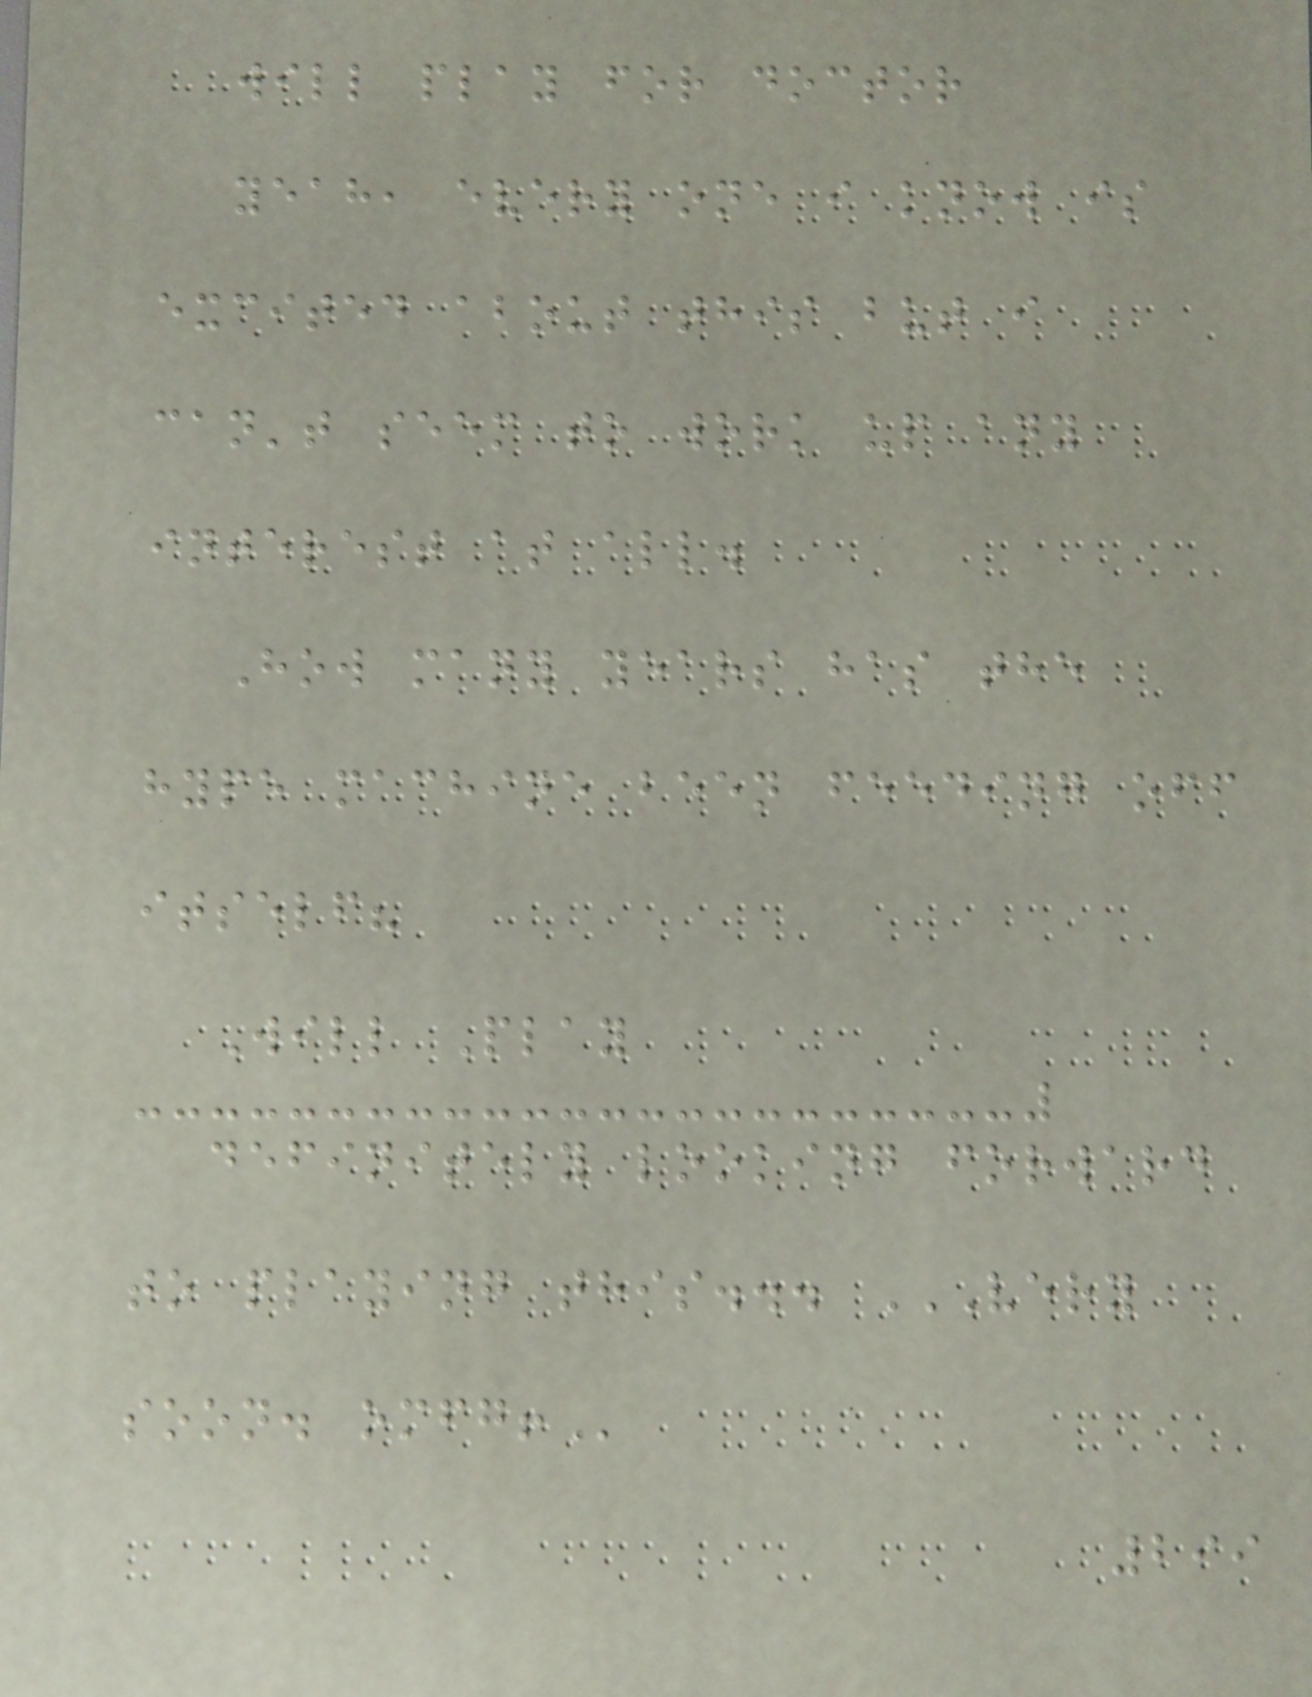will play for doctor
yeah, every one i know is
excited about this but i
can't seem to work up any
interest at all.
How many years has the
hype machine been feeding off
itself?
Will Play
definitely looking forward
to playing this... VERY
SOON. OMFG!
299
